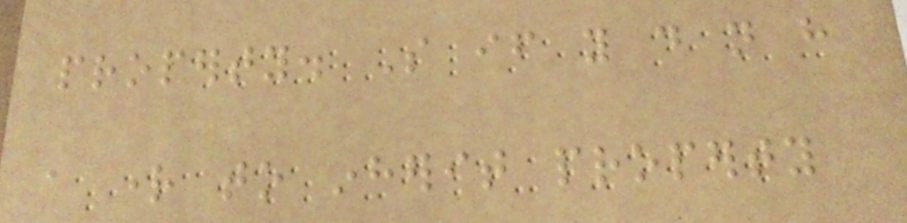property. So if you do not have
a right to inherit property
